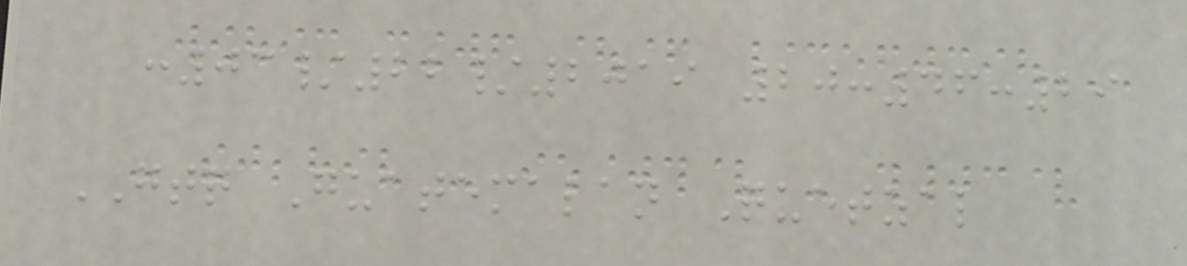:03/22/2019 20:46:29
GTQ Guatemalan Quetzal
